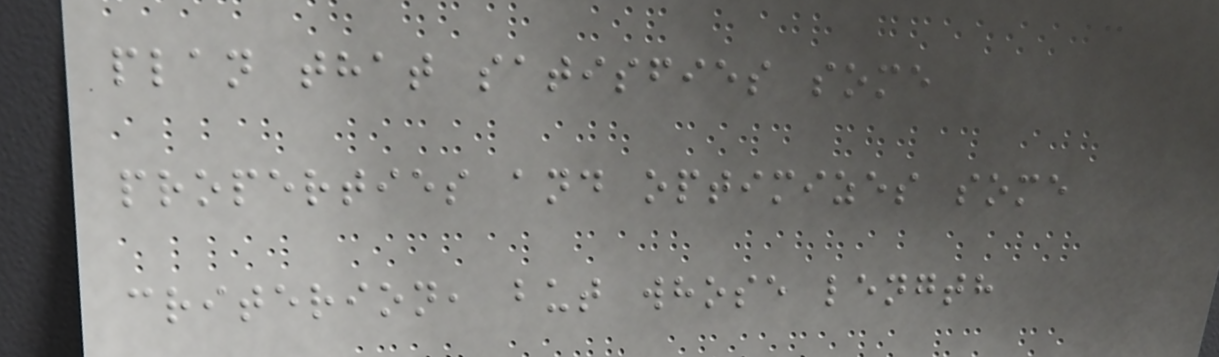plan that satisfies some
properties and optimizes some
criterion, but whose length
